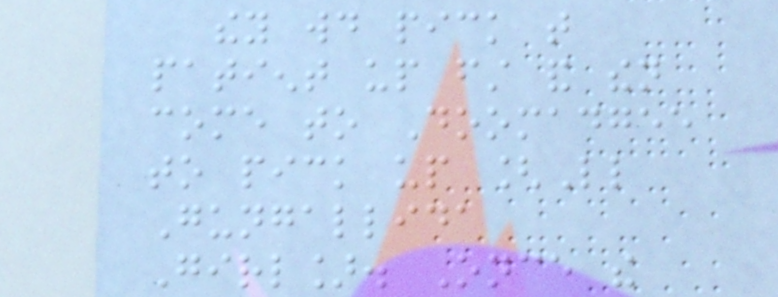they would pick that
patient up first and then
come to Doomadgee
to pick up [Little
Gungallida
Girl]. Once the
